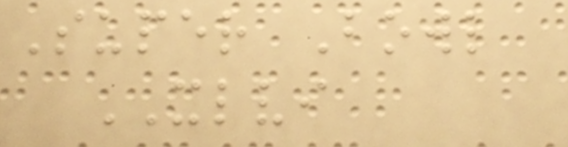Super Bowl
XLVI
